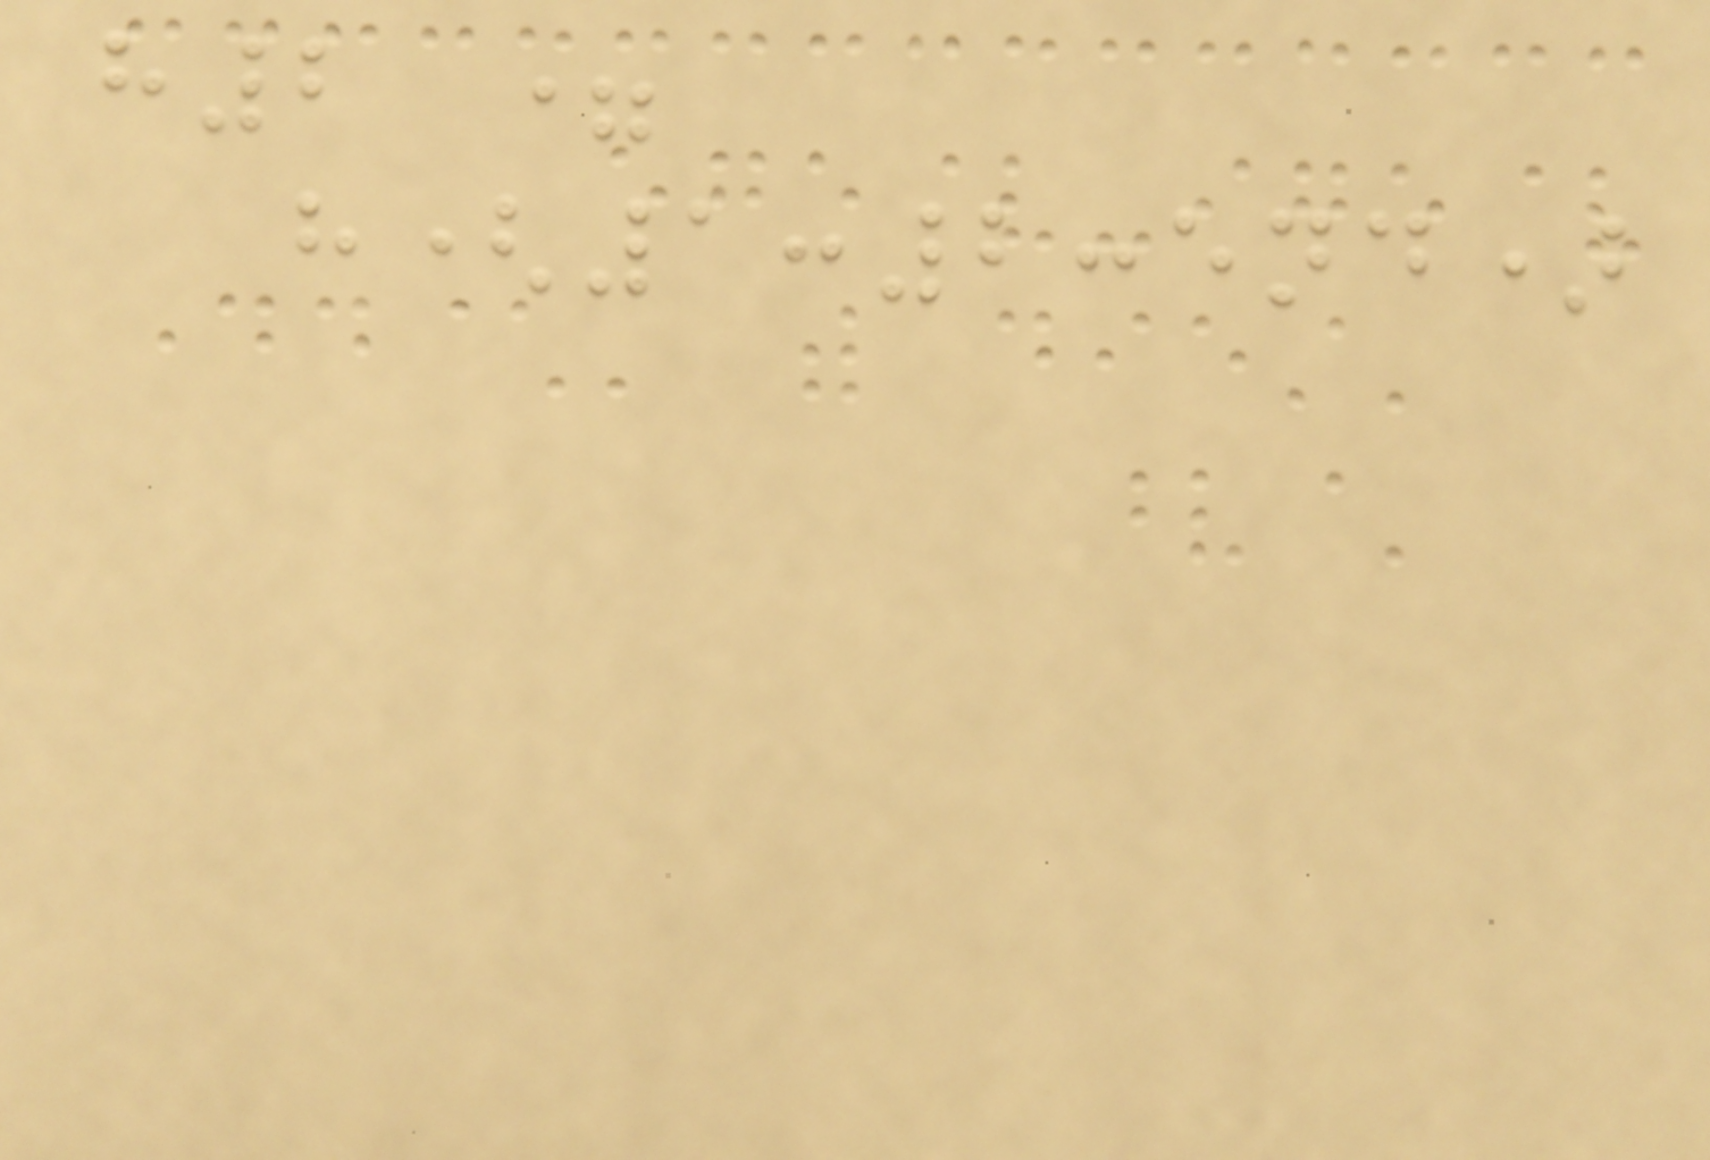h2 =
h(1:2:end)
